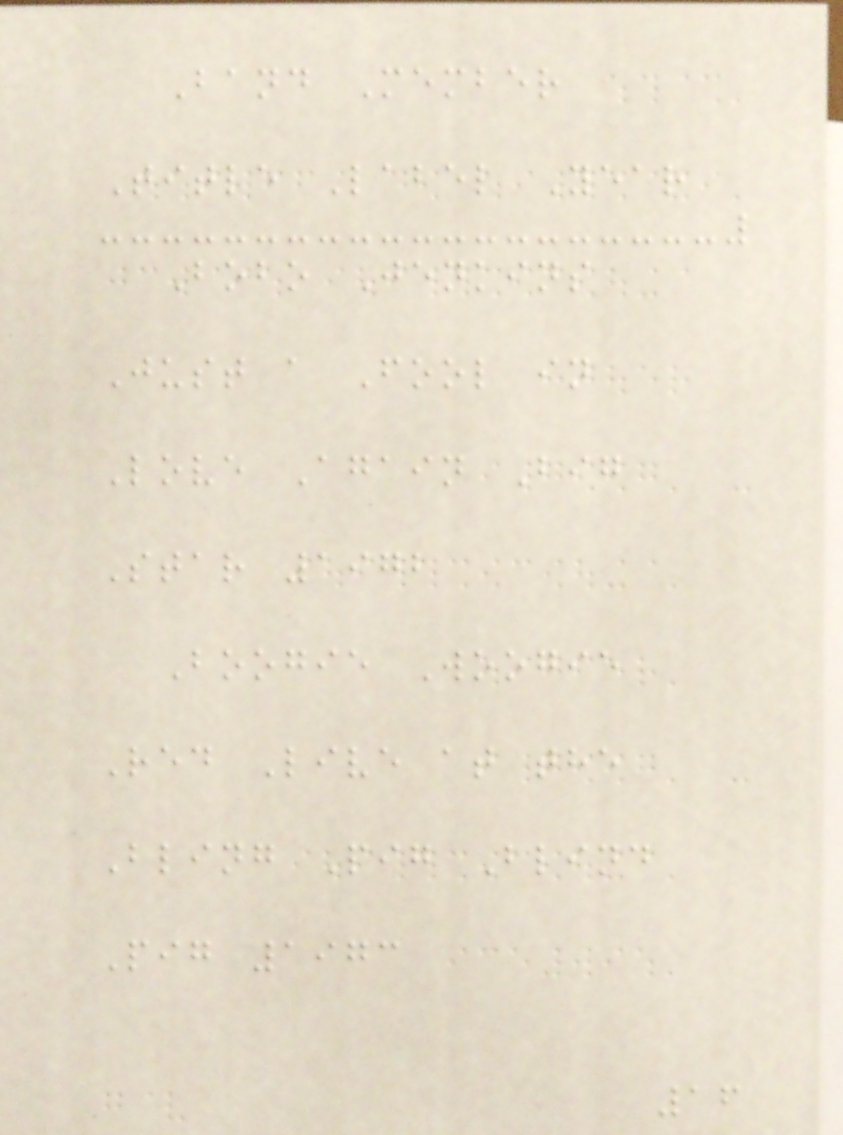Band Member
Title Label Year
Bobo Jenkins
Just a Fool in
Love Again Big
Star 1972
Boogie Woogie
Red Live at the
Bling Pig Blind
Pig 1973
16
